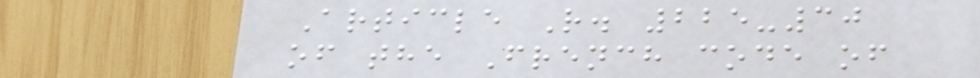Article R. 225-30
of the French code of
